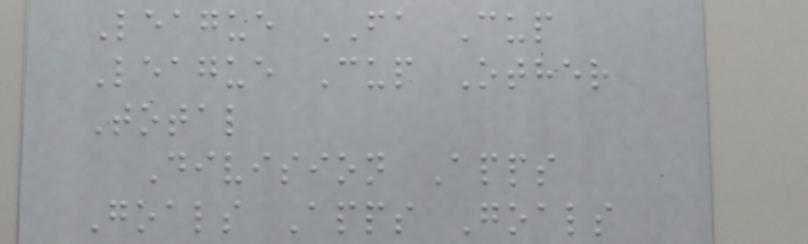League FA Cup
League Cup Other
Total
Division Apps
Goals Apps Goals
